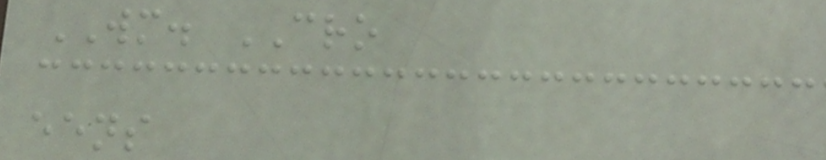WM. CRO
eens
